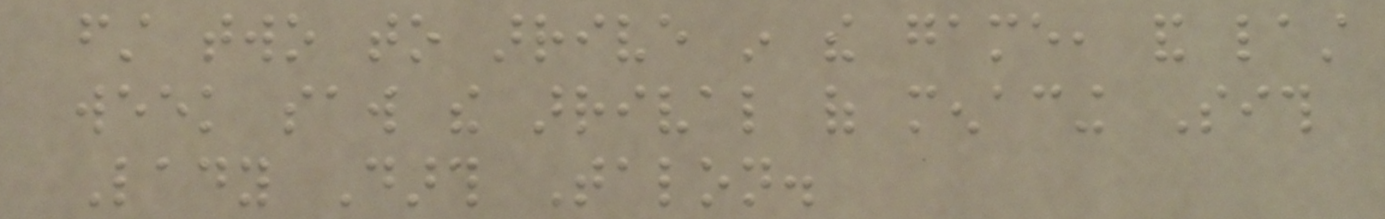first two to arrive in the game, and last
week saw the arrival of menacing Sith
Lady Darth Talon.
